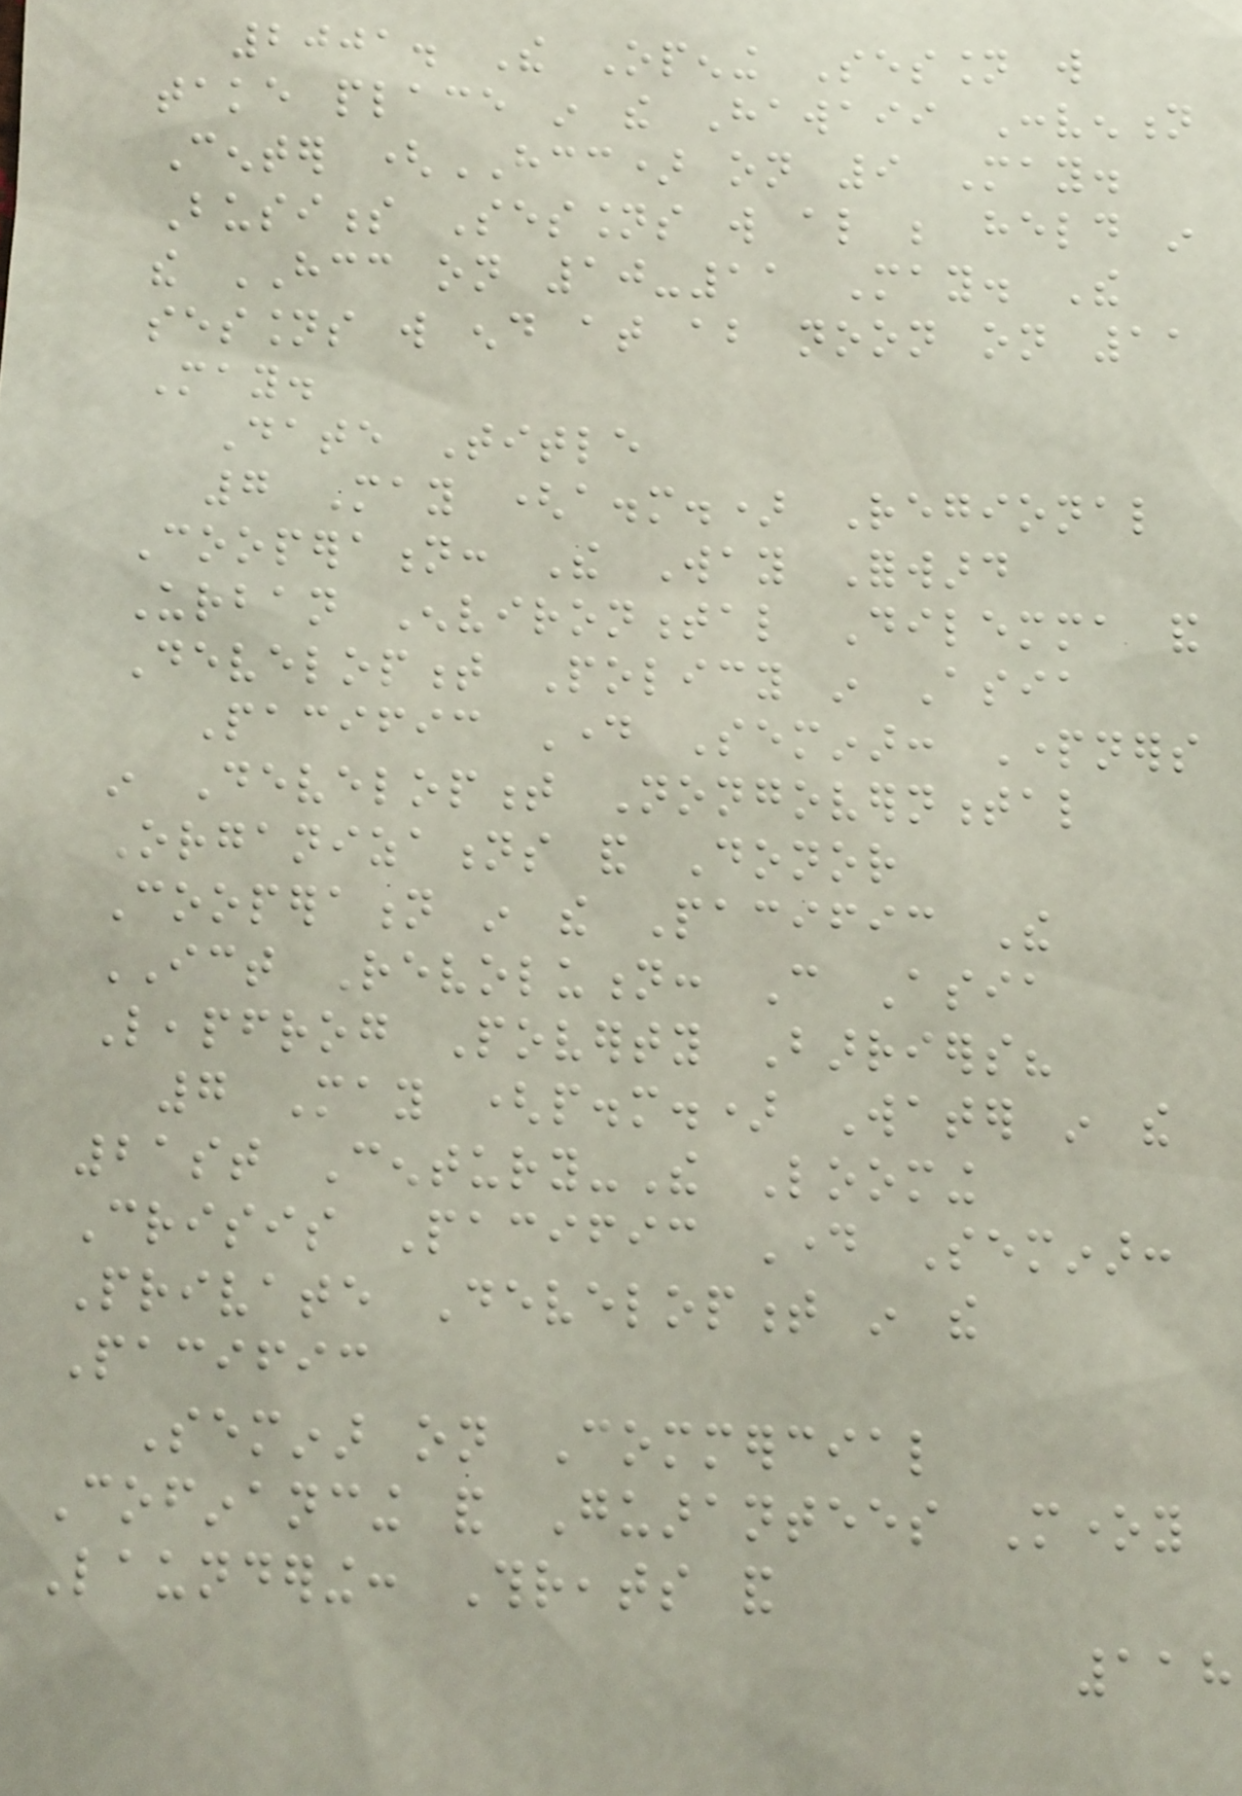2001. The Opening Session will
take place in the Hawaii Convention
Center (HCC) on 9 May.
Business Sessions will also be held in
the HCC on 10-11 May. The
sessions will end at about noon on 11
May.
Date Title
7 May (a.m.) Regional
Cooperation: The Way Forward
Urban Environmental Dilemma and
Development Policy in Asia
Pacific Day Seminar: Partners
in Development Nongovernmental
Organizations and Donor
Cooperation in the Pacific The
ICT Revolution: Can Asia
Leapfrog Poverty Barriers?
7 May (p.m.) Water in the
21st Century-The Looming
Crisis Pacific Day Seminar:
Private Development in the
Pacific
Seminar on Commercial
Cofinancing and Guarantees Money
Laundering: Threats and
118
